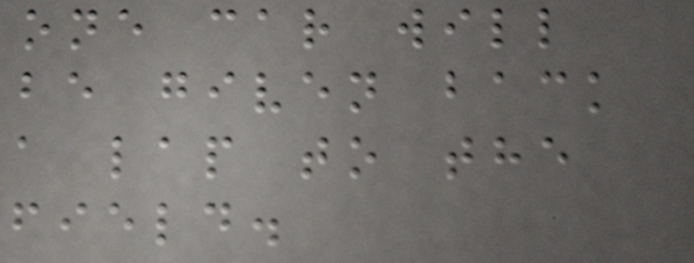one car will
be given back
a lap to the
field.
